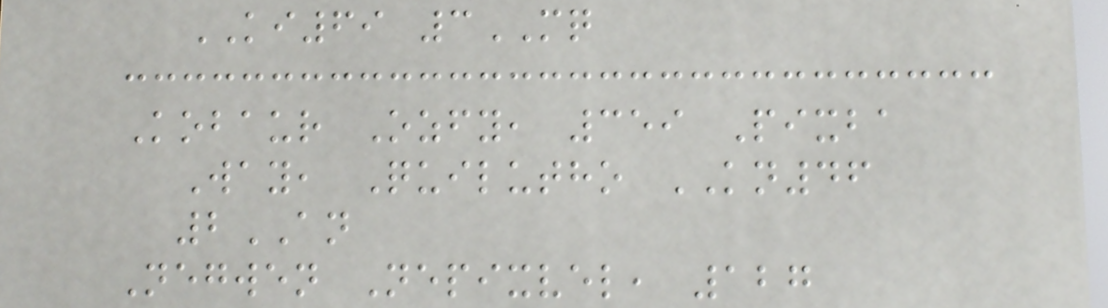KI69 3MQ
Kobaur Ozfy, 359 Pixba
Way, Quilutho KN46
2AN
Negwen Nepixvel, 127
